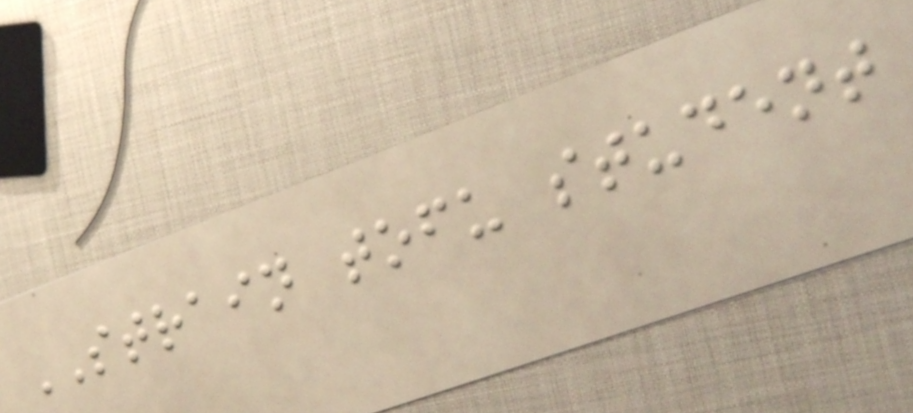STRAIN tofu student
